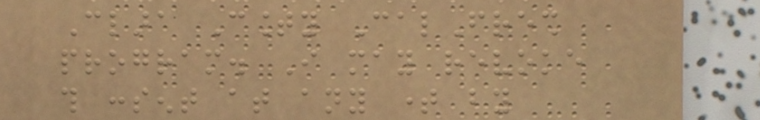Clara County CalFresh
program. I may revoke
this consent at any time by
